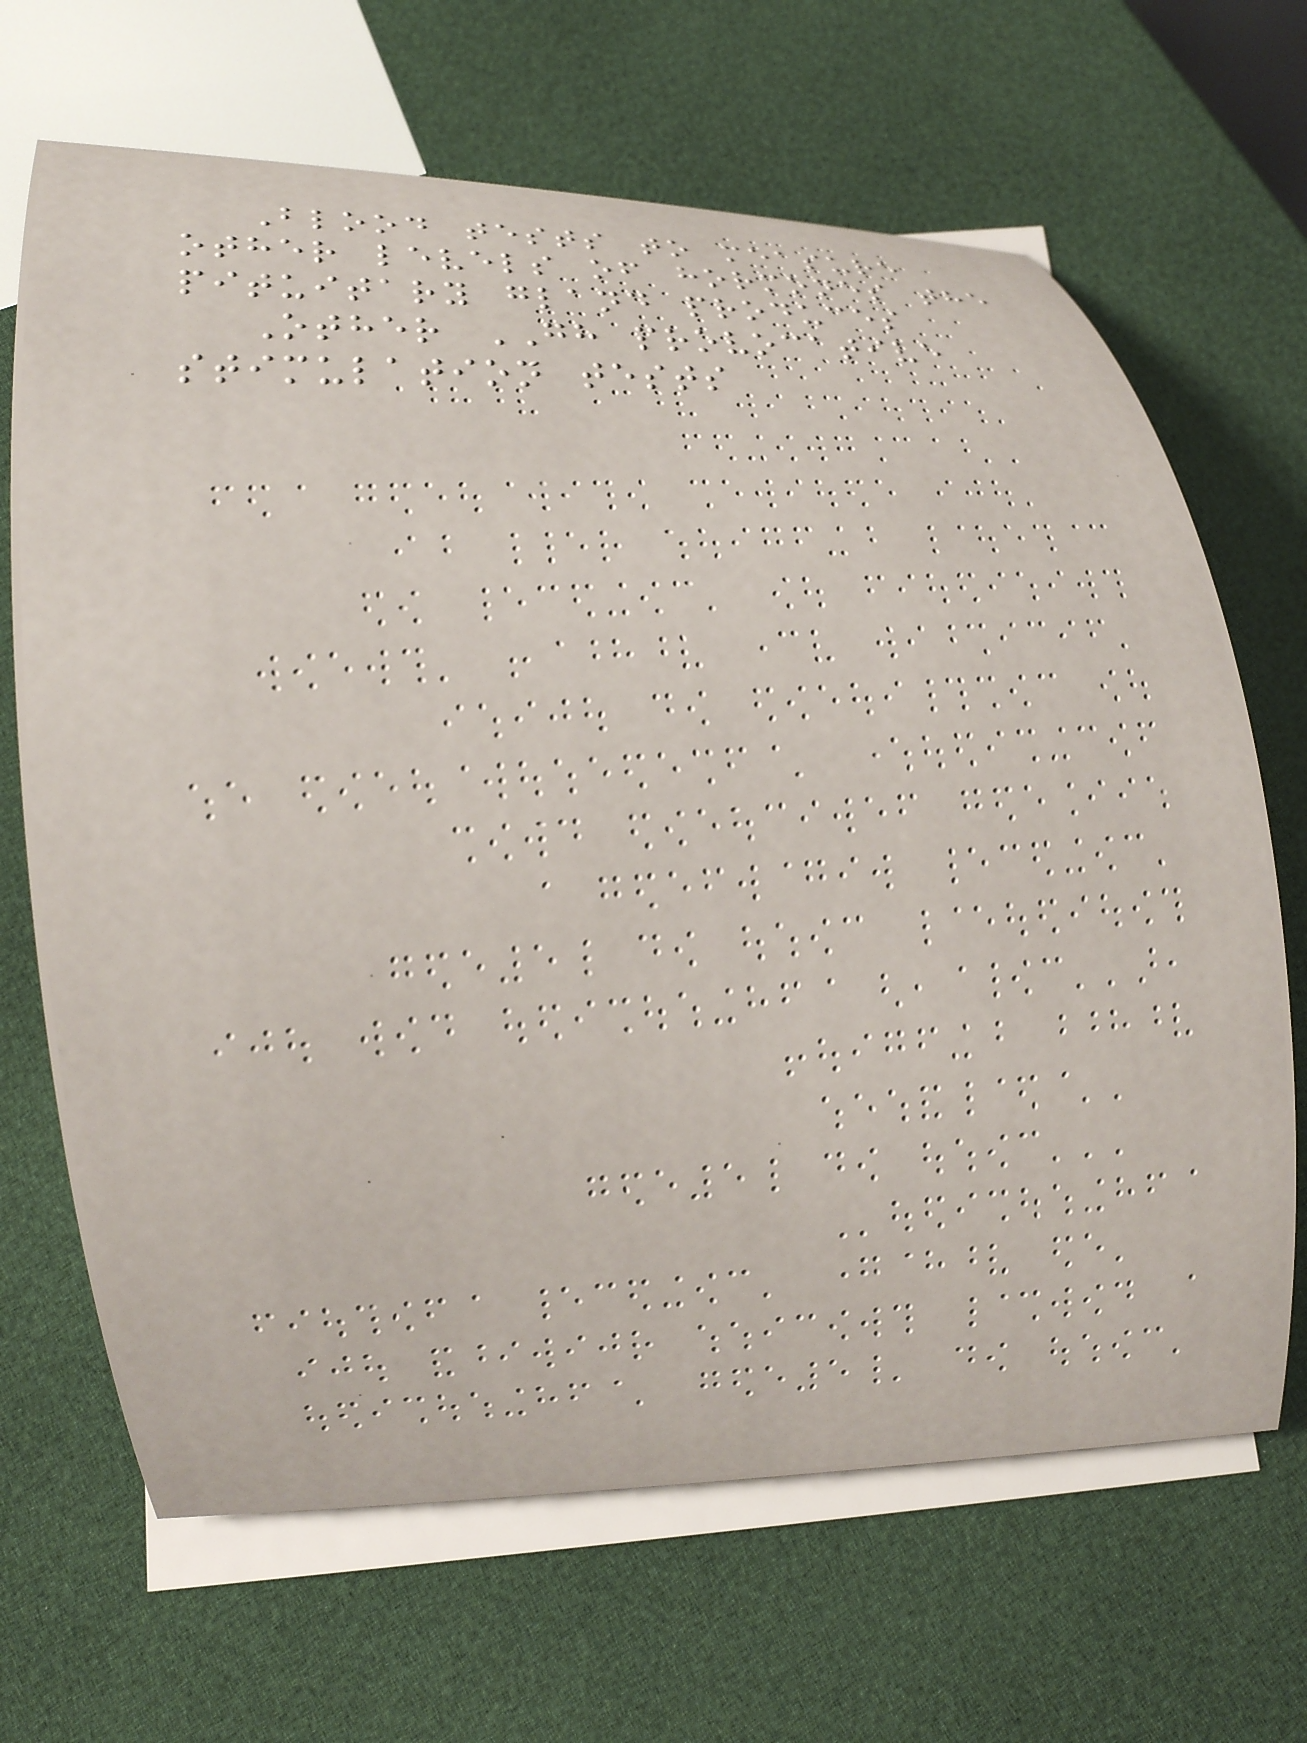Blood tests to measure
other levels of hormones the
pituitary gland produces
Other GH provocative
stimulation tests
